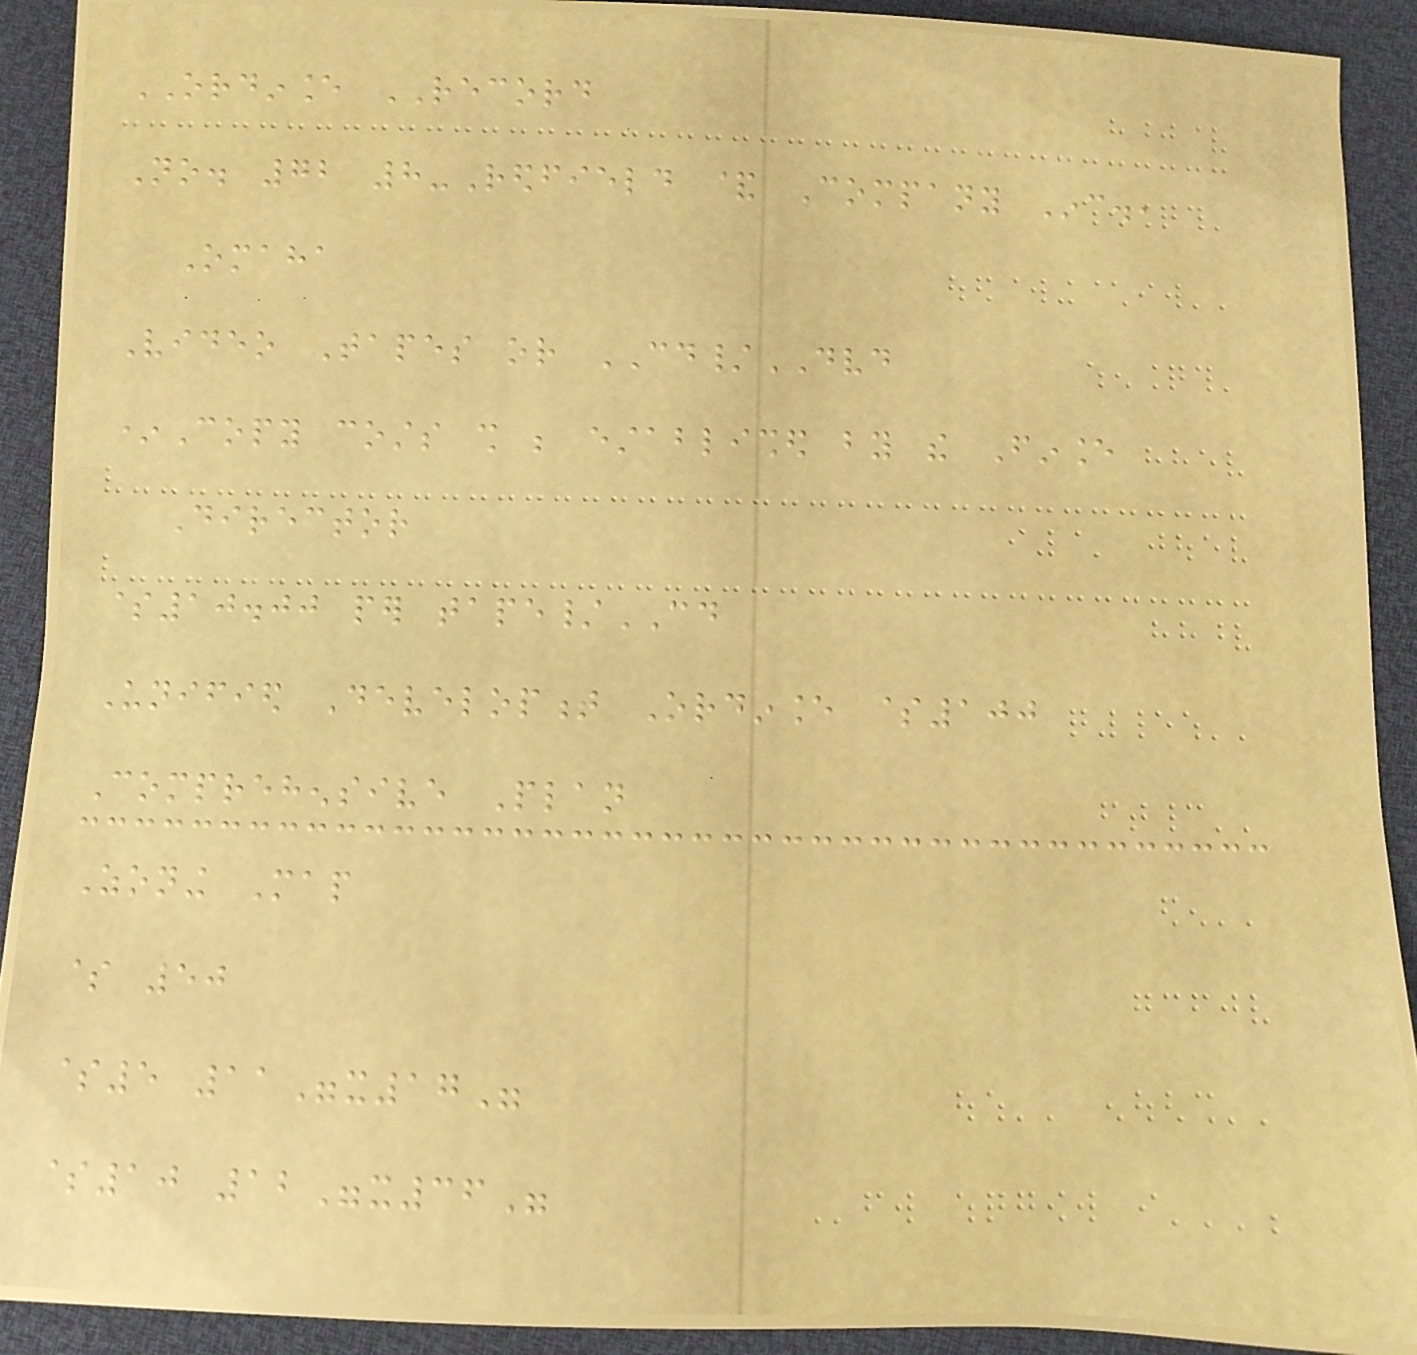ORDINANCE RECORD
No. 72 8-Redfield & Company Inc.,
Omaha
Video Tapes or CD/DVD
*Copy costs shall be established by the Finance
Director
$10.00 per tape/CD
Unified Development Ordinance $100
Comprehensive Plan
Zoning Map
$ 50
$5 11"x17"
$10 12"x36"
